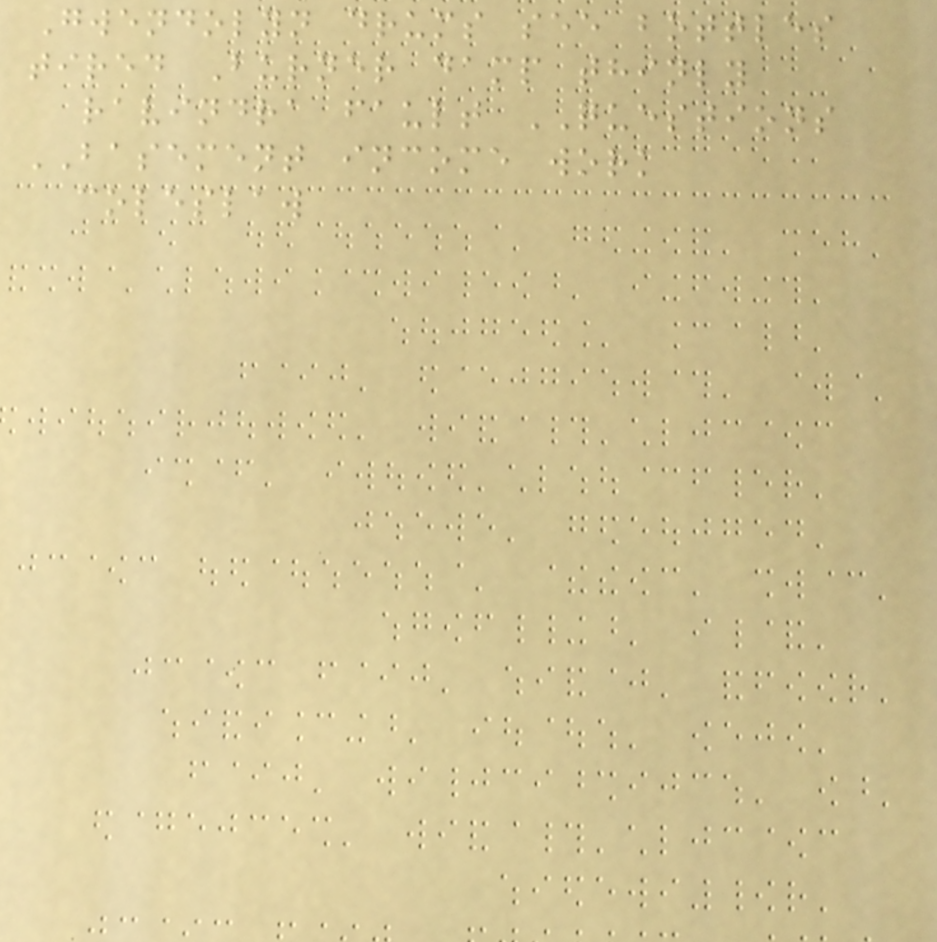Gwendolyn drums see bottles
tired Burner damp thinly
ravindra fault QUESTIONS
BASEMENT income work
coleslaw
